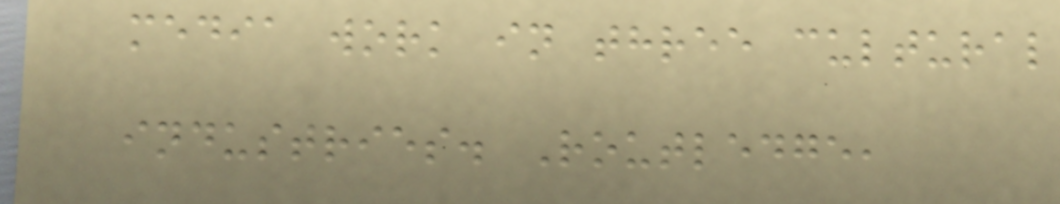media work in three cultural
industries. Routledge,
